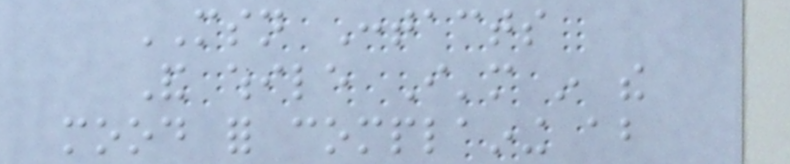MSN Contacts
And while I'm in the
mood for complaining about
